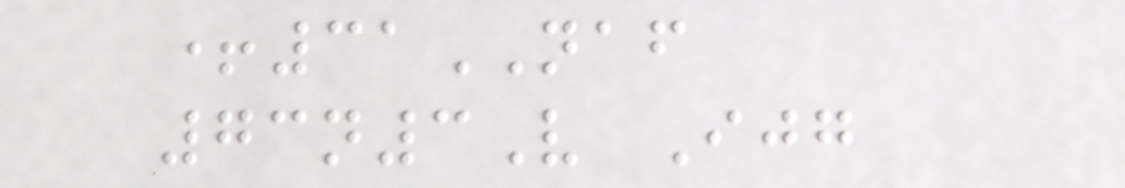+31NAF
73n3V Ijg
